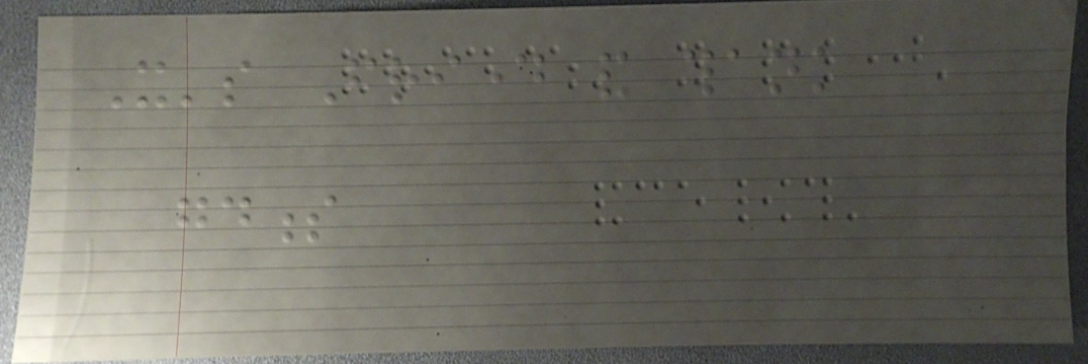It's Friday and thank
goodness
